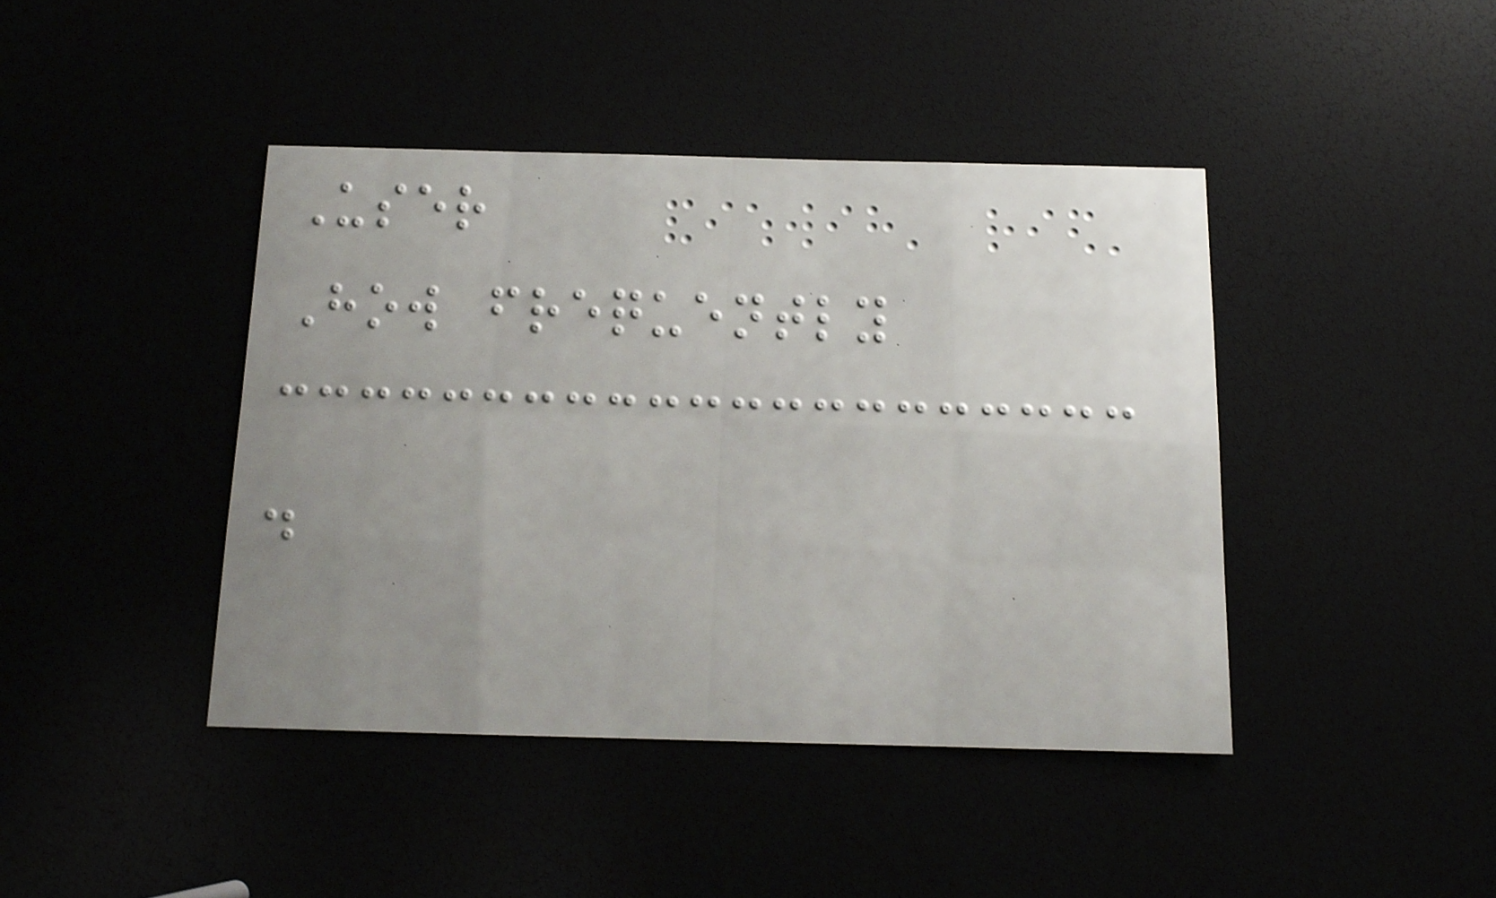User
How frequently
.
